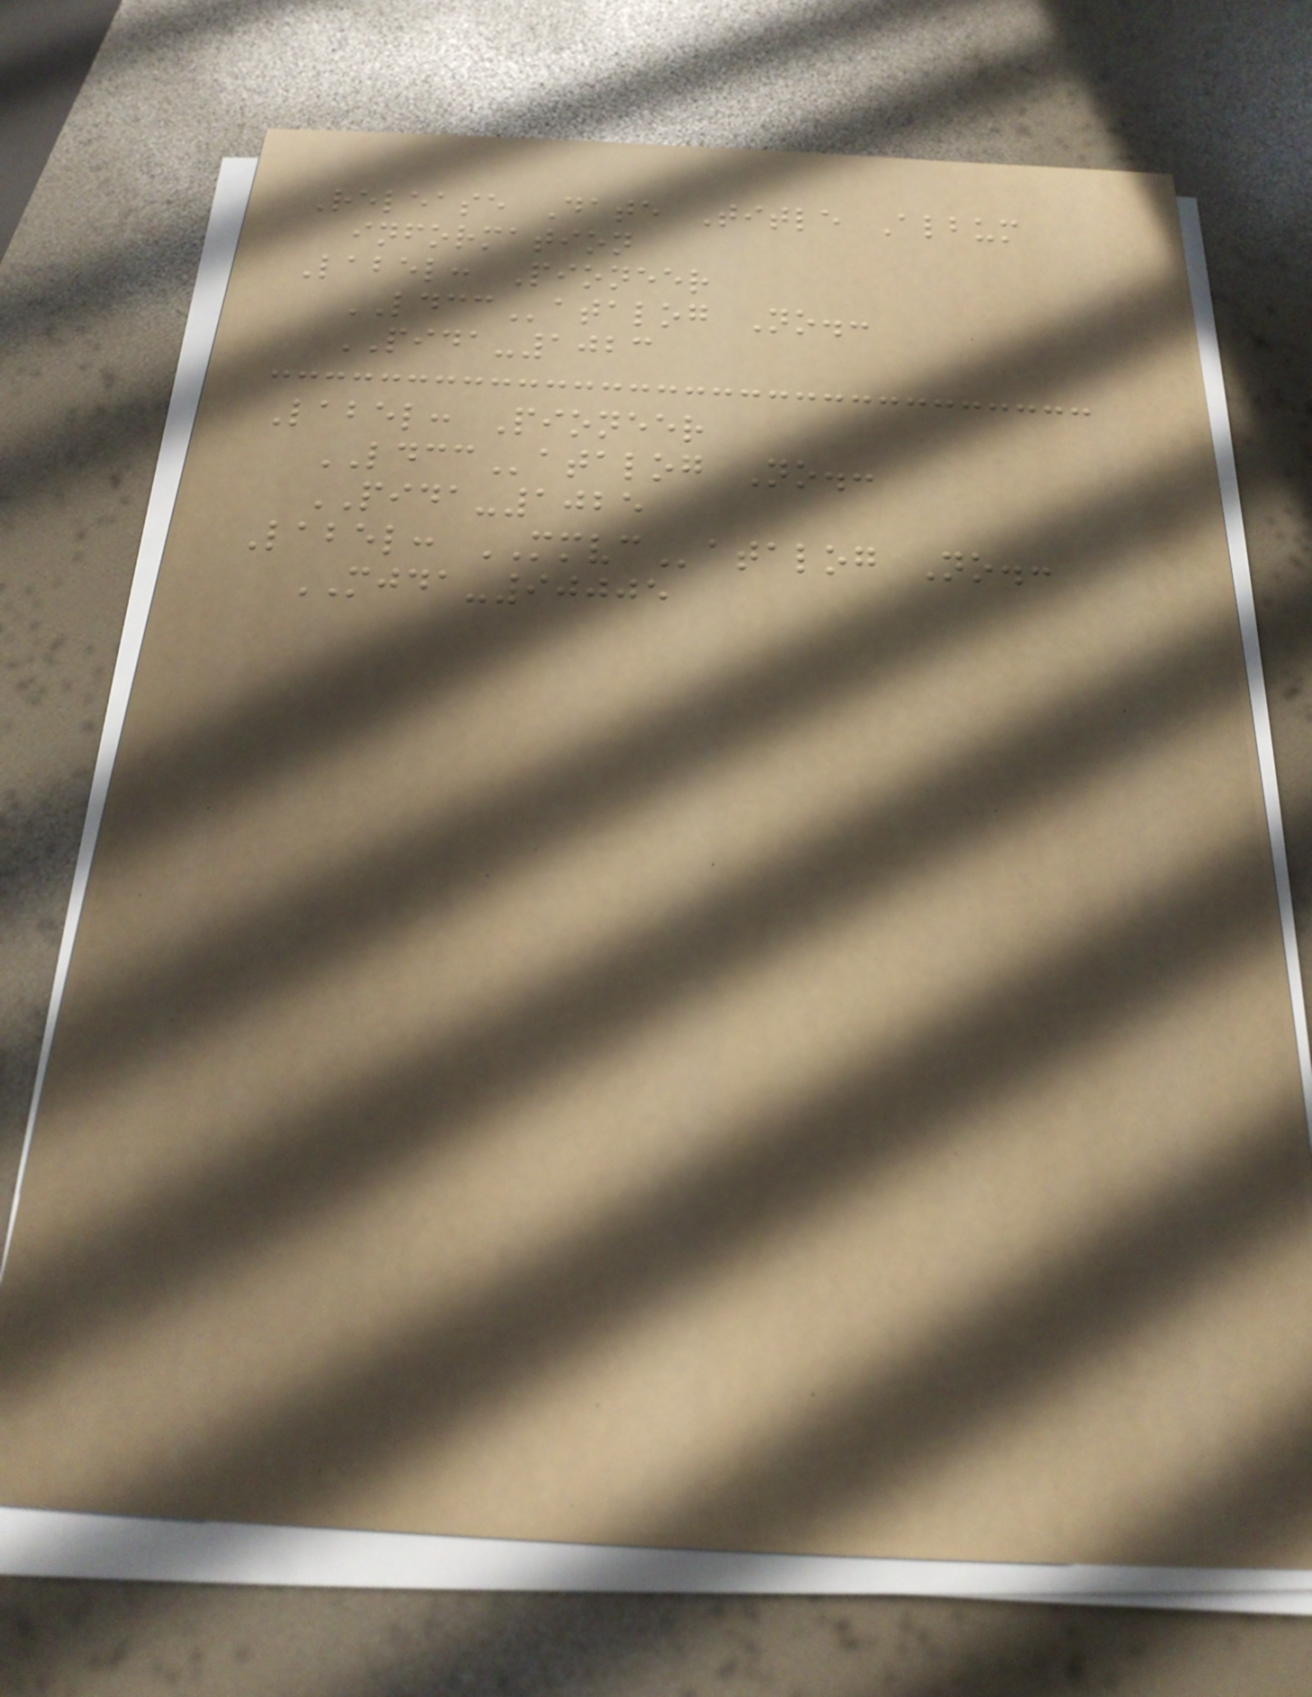Release Date Title Album
information
Label: Pioneer
LDCCatalog No.:
PIDA-1023
Label: Pioneer
LDCCatalog No.:
PIDA-1025
Label: MMVCatalog No.:
MJDA-90005
